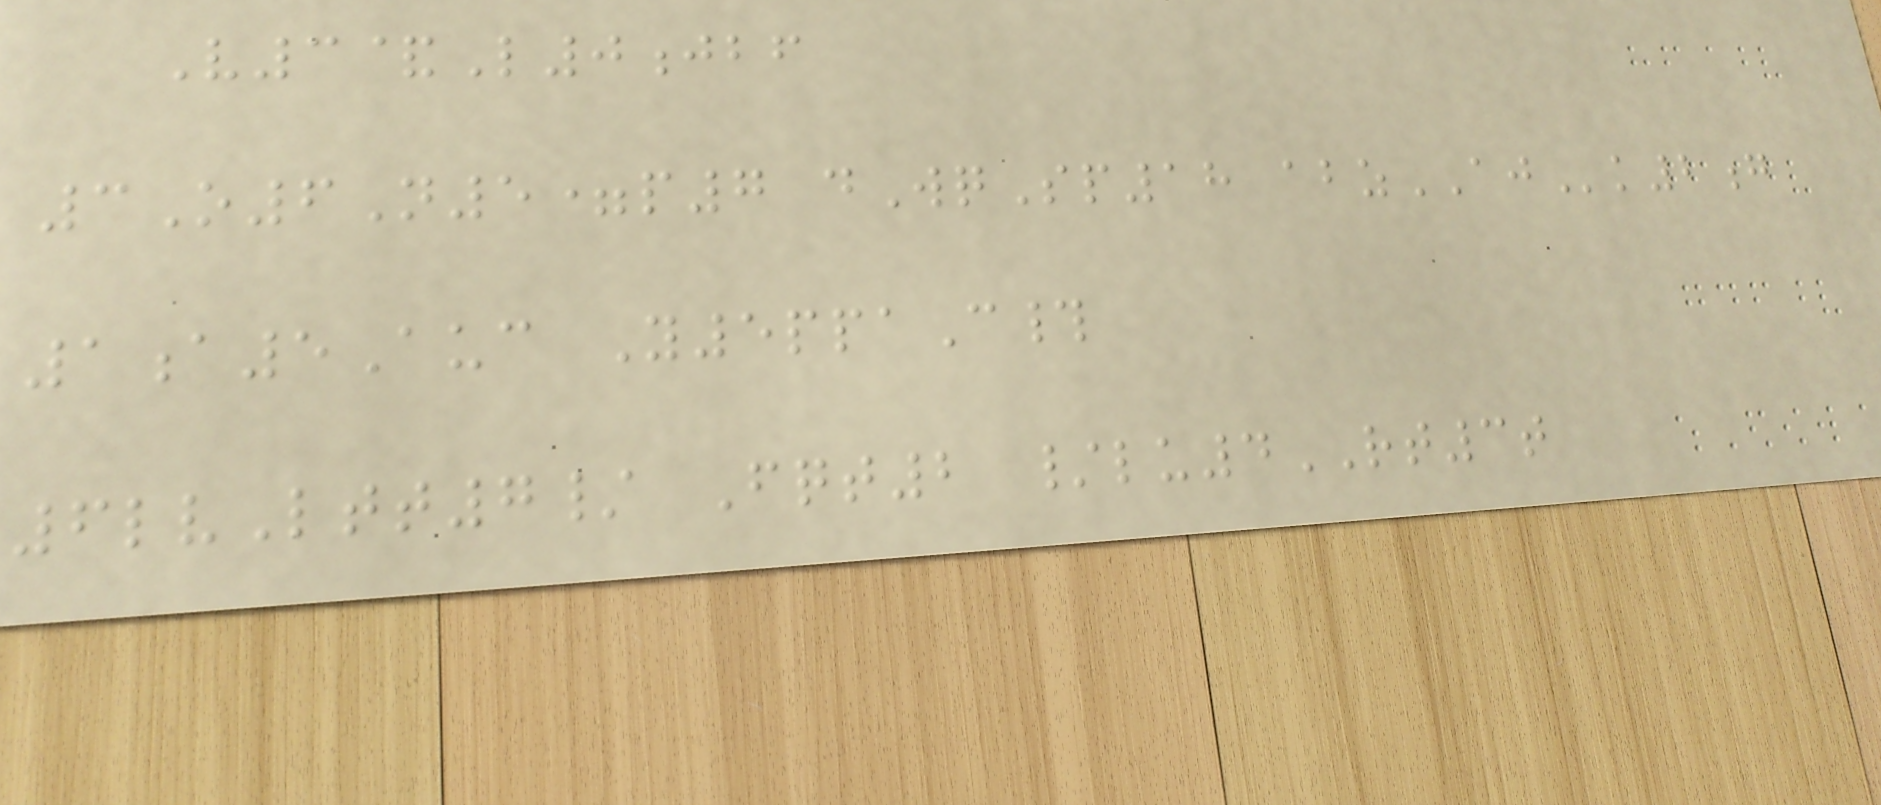V3&L0jbf
3O6N5=p7 dWqSp18 abzAJk2g
1a5Auc Y5ppaC#
6lvLtt7/ Fqt2 /lu4RT3t
